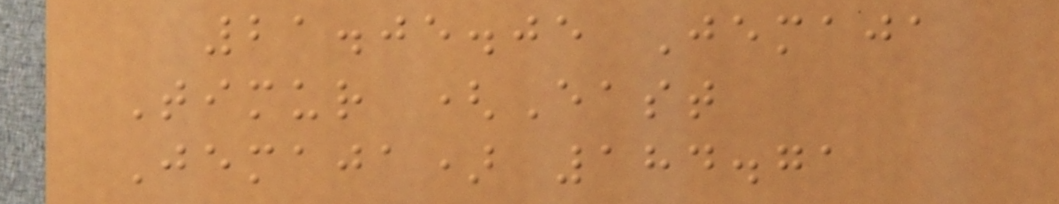21.05.05 Jemaja
Timur (East
Jemaja) 184.71
